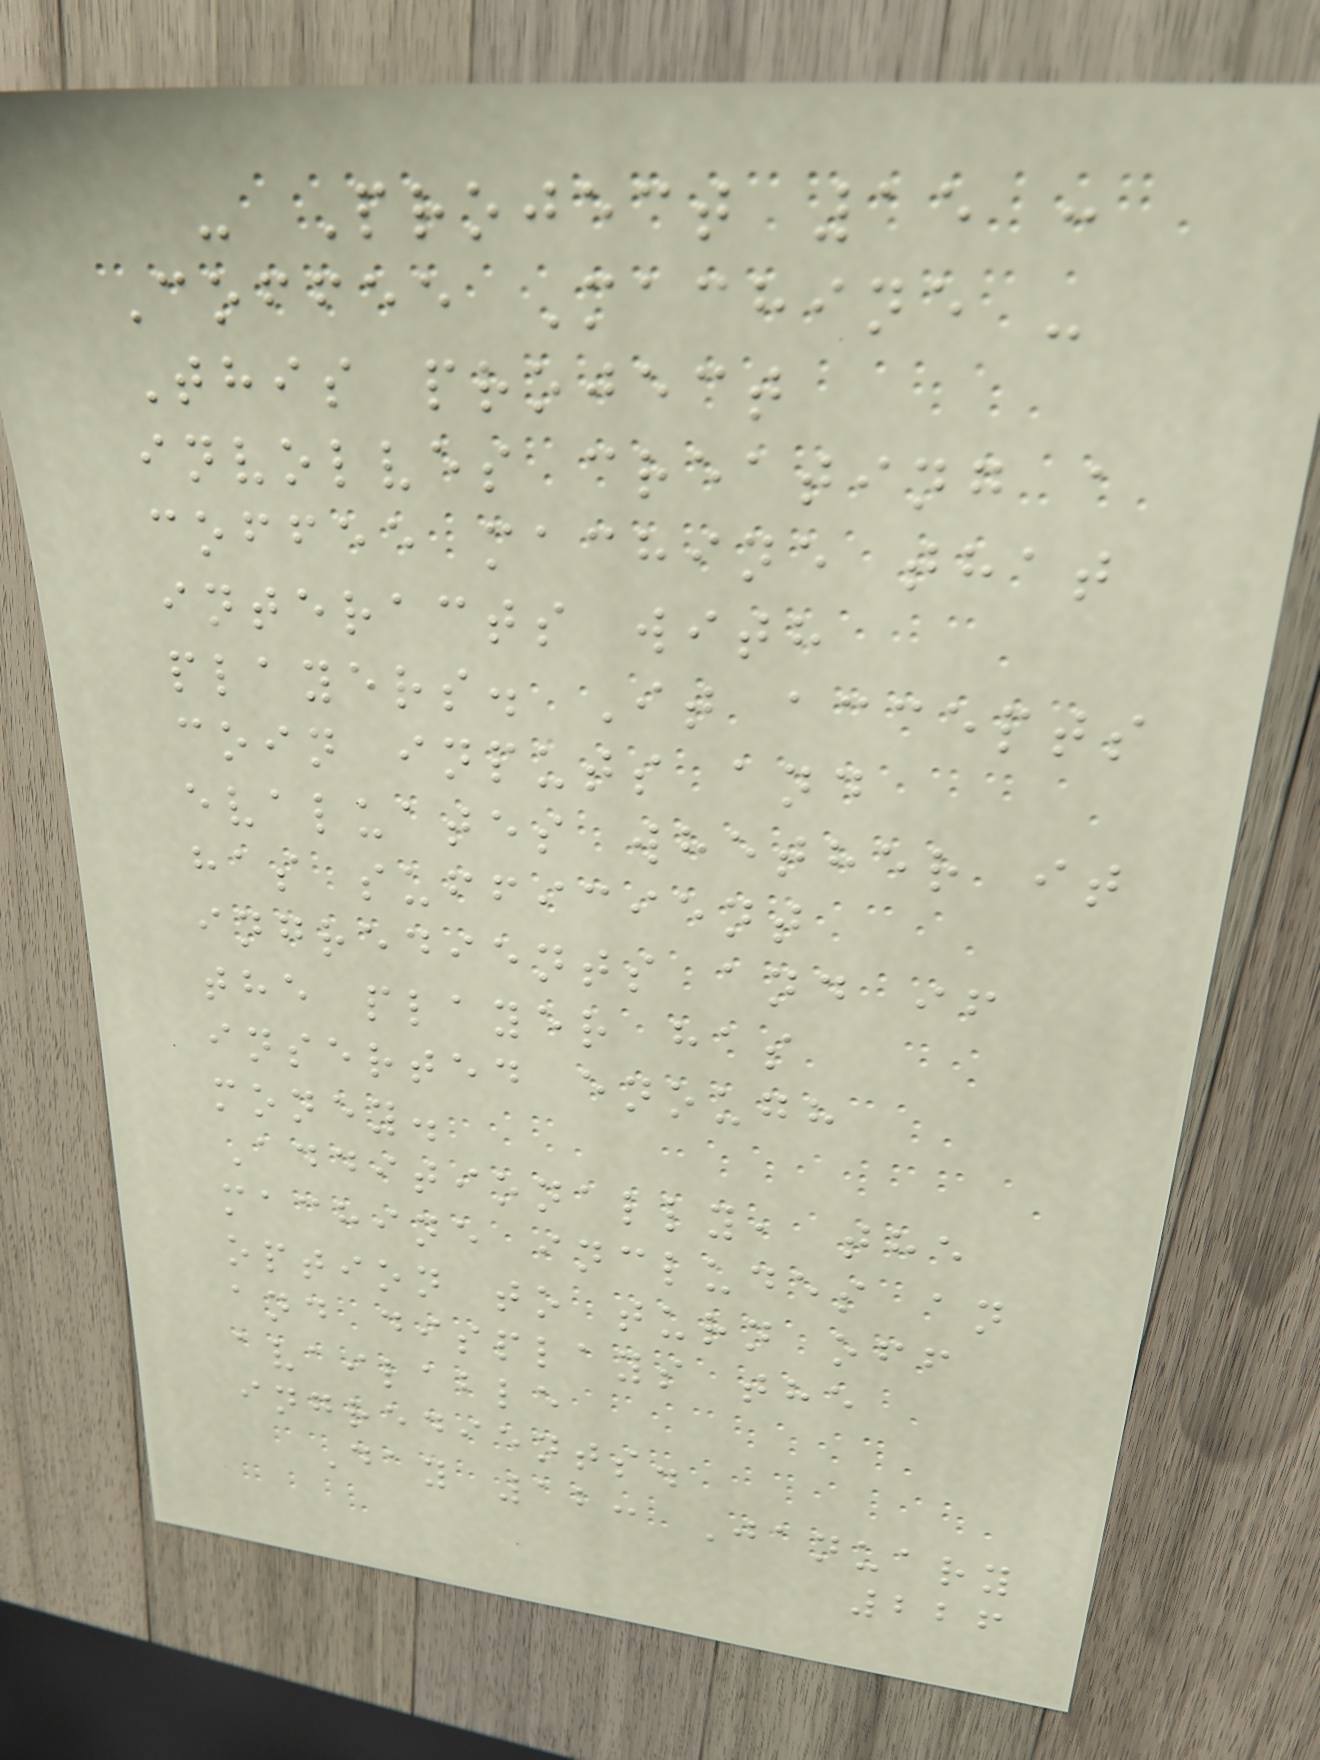- Project 15 :
Coffee Machine -
This project
involves creating a
coffee machine that
interacts with
players. It accepts
coin inputs and
evaluates whether it
has sufficient
ingredients and if
the player has
inserted enough
money.
Additionally, the
machine includes an
option to turn off
and displays the
available
ingredients.
Day 12: January
226
